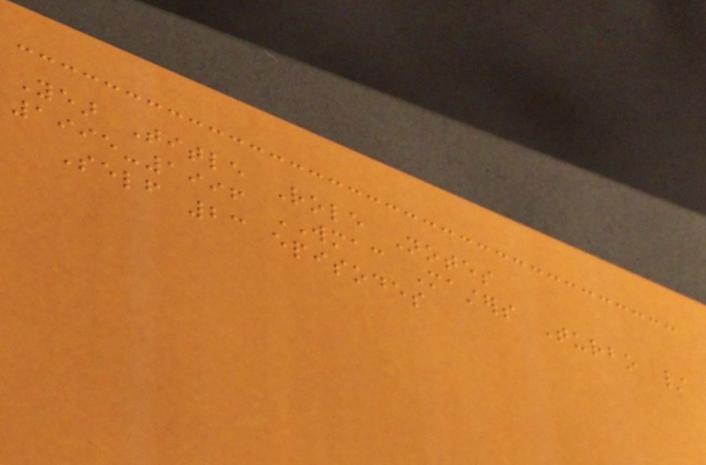Year Title Role Notes
1995-1996 WMAC Masters Turbo /
Self 23 episodes
